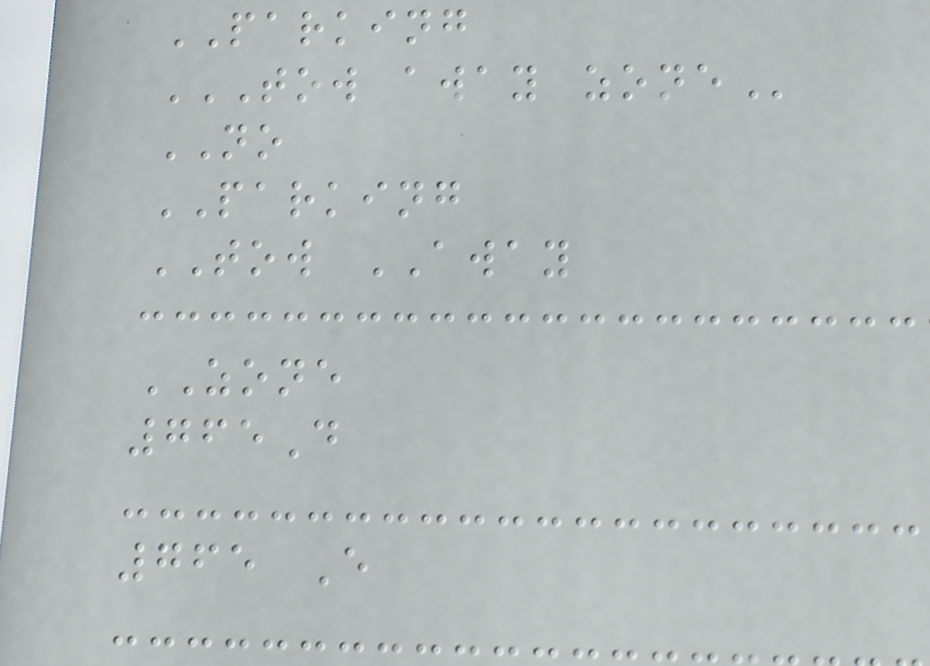PARKING
TOW AWAY ZONE
NO
PARKING
TOW AWAY
ZONE
765D
765 E
